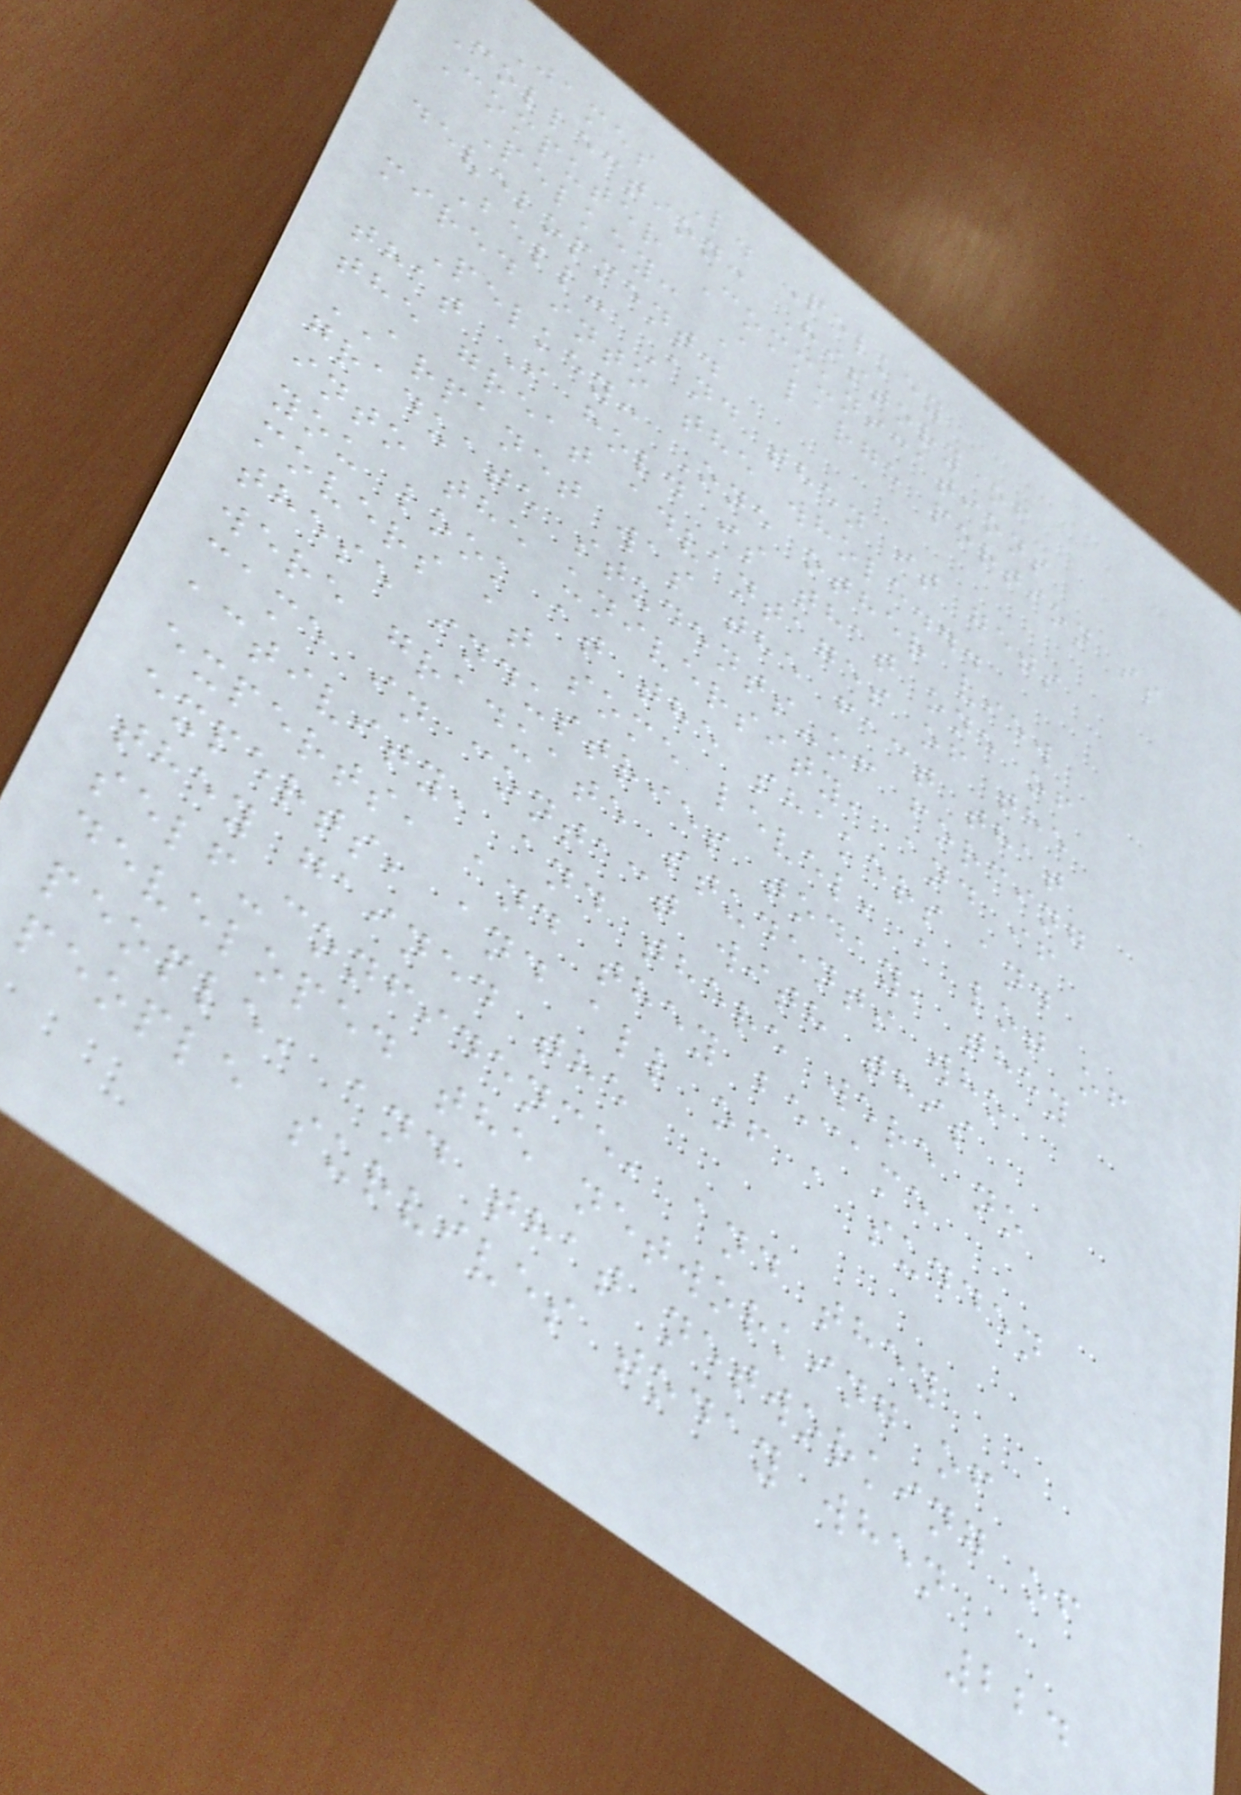James L. Pelkey
Collection: History of
Computer Communications
Pelkey: A large portion is
development.
Bell: And then it gets
mired into the whole...
Pelkey: One other view
that I hold is that one of
the great advantages of the
ARPANET was the fact that
graduate students-of forcing
into the university, and if
you look at the shakers and
movers at some level, a lot of
these industries today, they
were graduate students who
came in contact with this
activity, and there were no
experts, and they became
experts, and all of a sudden
they gained the
self-confidence, and they
developed the networking of
people, and that networking of
people survives today when
224
